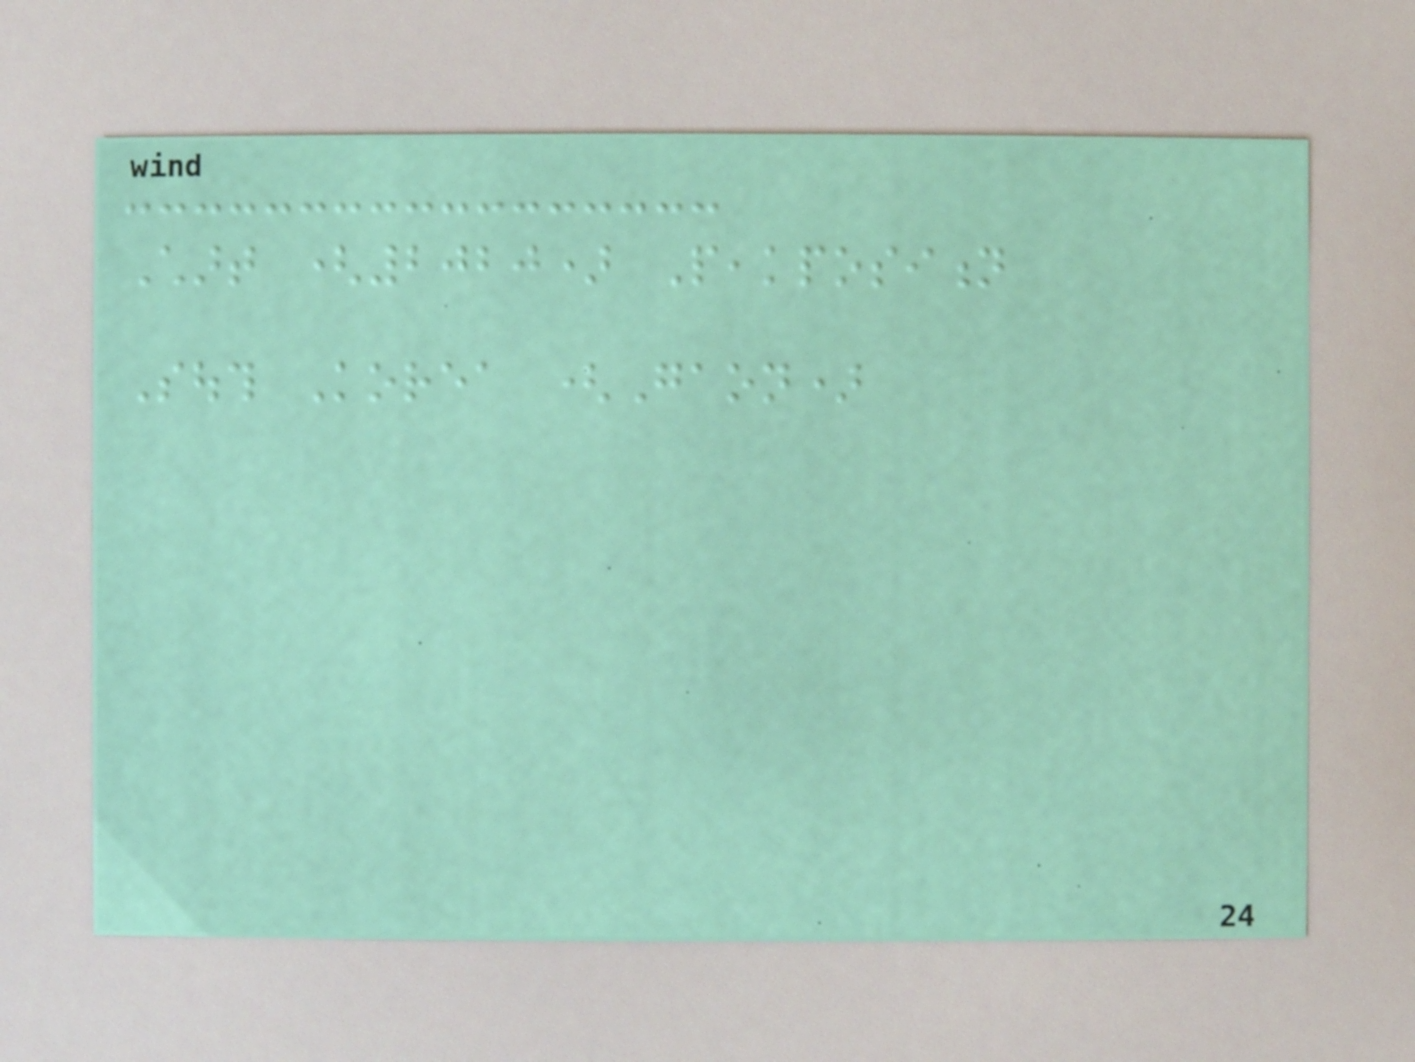Chart (2020) Peakposition
South Korea (Gaon)
